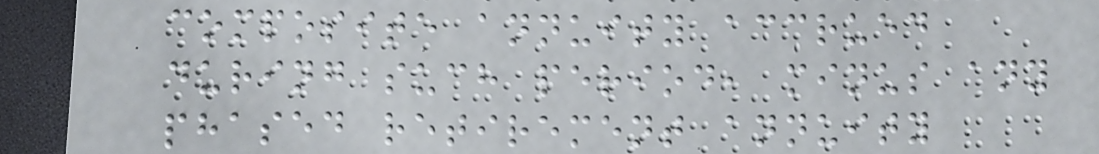composite annuity accrued
during such period, minus any
phased retirement annuity
